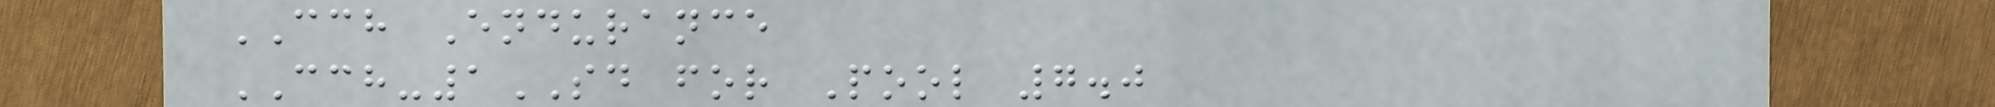CCH Endurance
CCH-1SD for Pool 7.0
